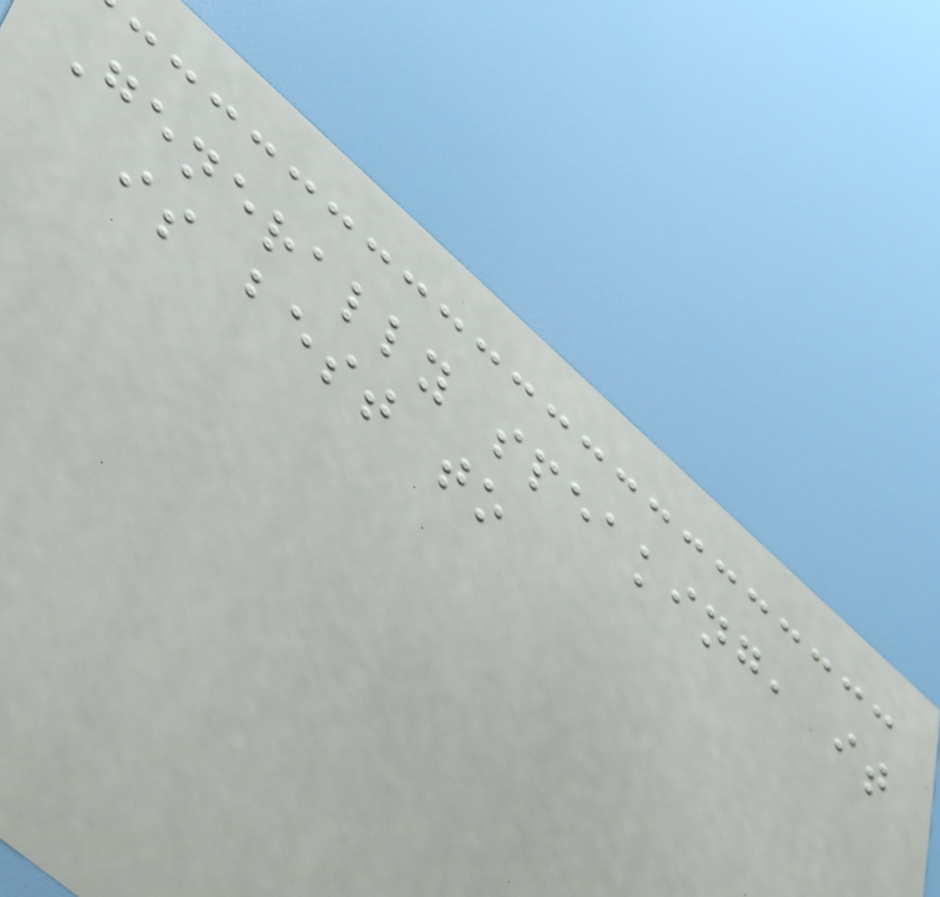Generally speaking, it
is best to
